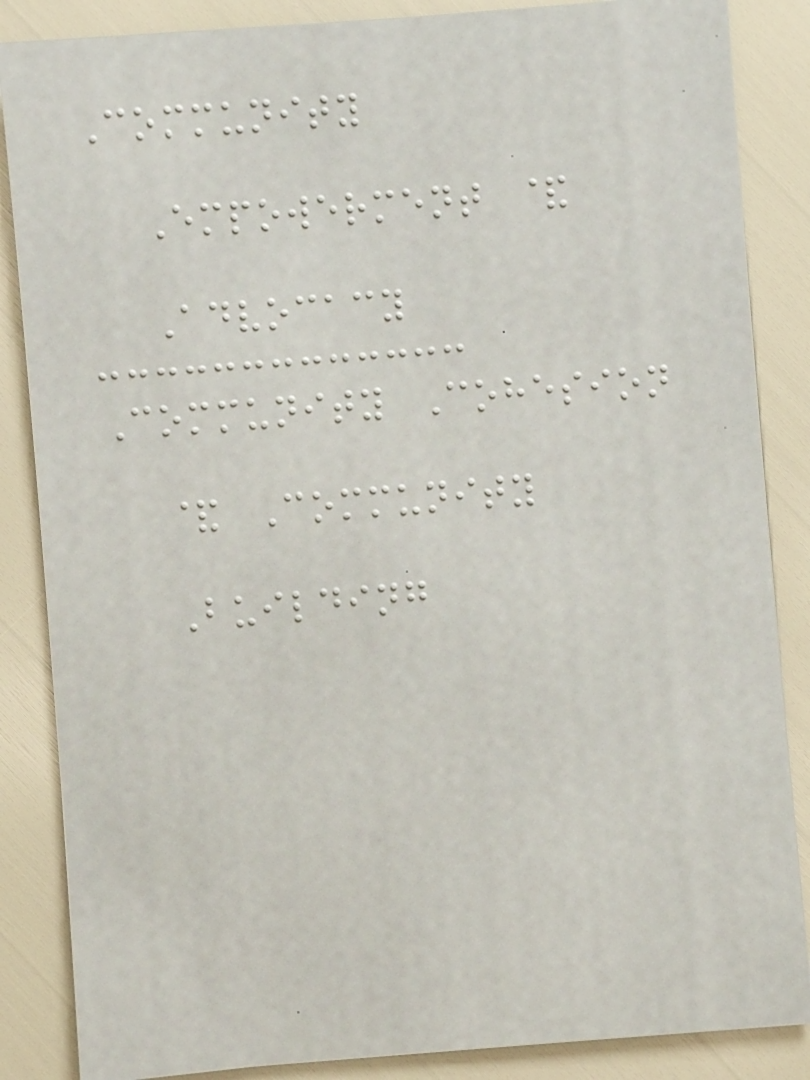Community
Empowerment &
Advocacy
Community Cohesion
& Community
Building
